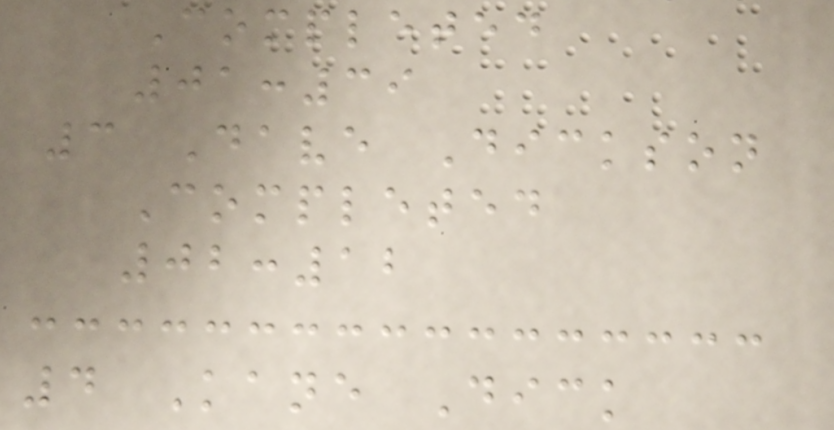Completed
01:39
3 Dave Dickson
Completed
02:12
4 Kane Dick
